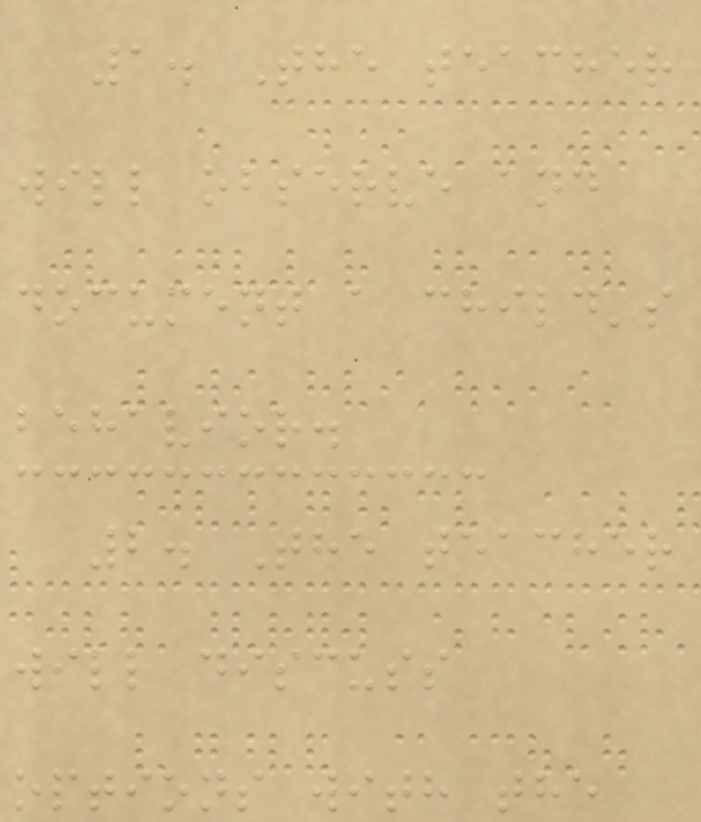1. The teacher
will observe and
document a child's
behavior.
2. The teacher
will discuss
options with the
